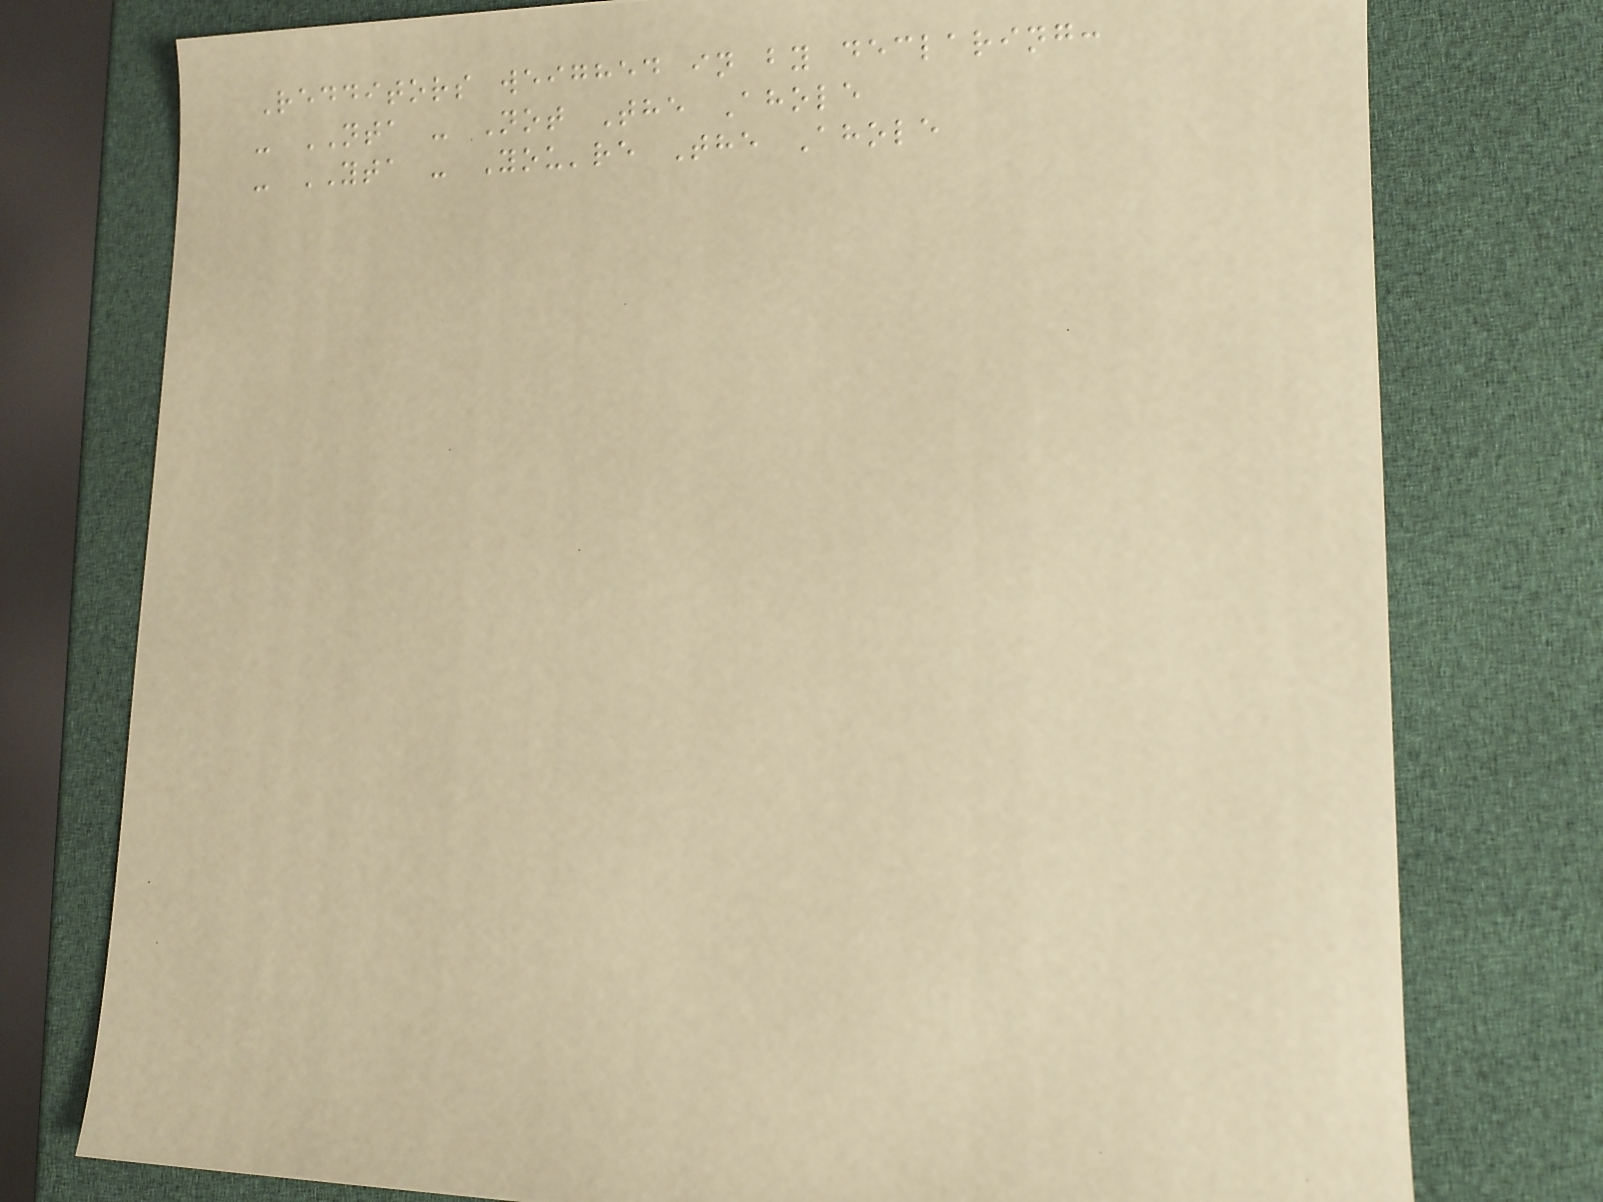Redditors weighed in by declaring:
- NTA - Not The Ahole
- YTA - You're The Ahole
